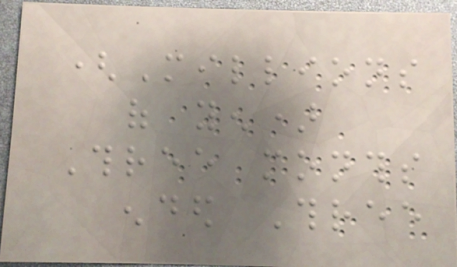(Millions
of yen)
Three months
ended Three
